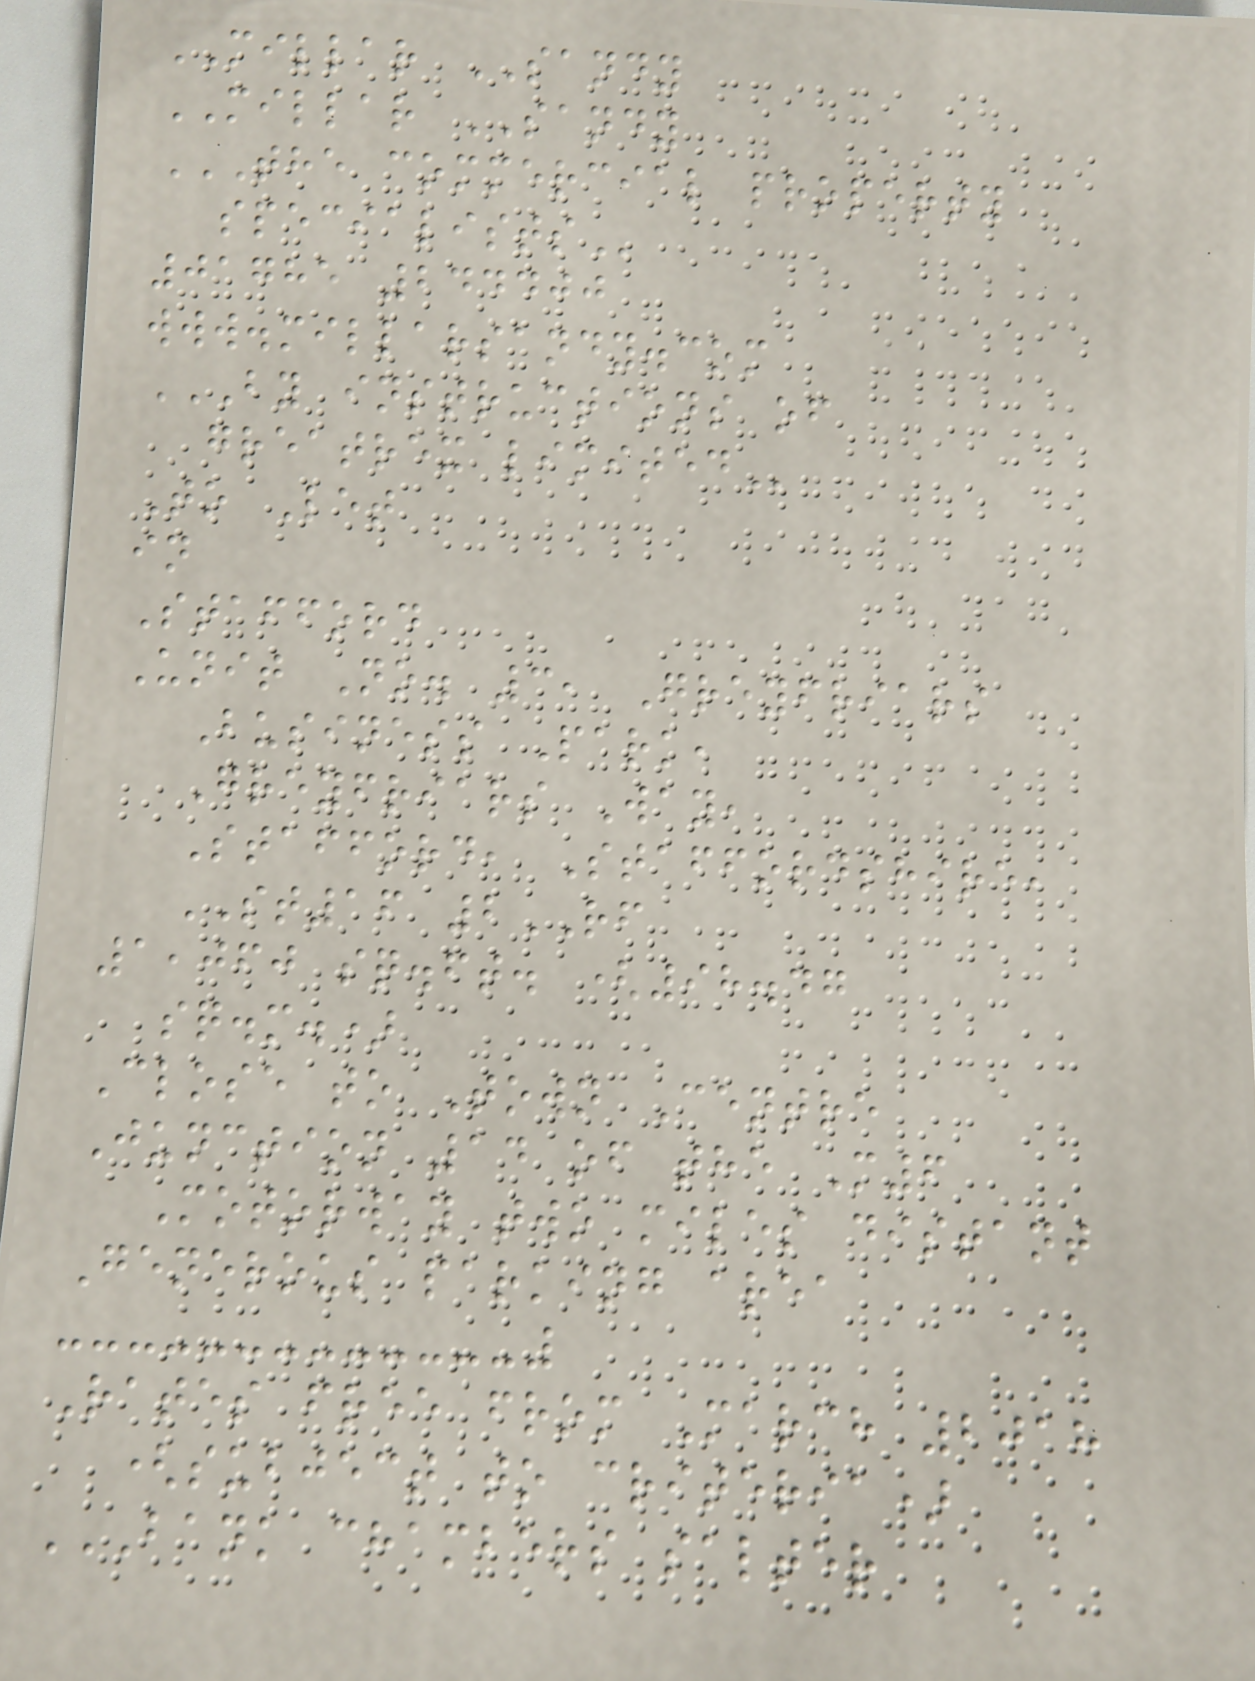MILLAR SANDY
MILLAR SANDY
THE COMMERCIAL PROPERTY
SPECIALISTS
01785 244400
www.millarsandy.com
BY INSTRUCTIONS OF
GREATREX LIMITED
To Let
in
Stafford
Unit No. 3, Greyfriars
Business Park,
Greyfriars Way,
Stafford, Staffordshire,
ST16 2RF
1,060 sq.ft. (98.47
sq.m.)
Close to Town Centre
Junction 14 of the M6
Motorway two miles distant
Generous parking area
Rates free from March 2018
(subject to criteria)
BANK CHAMBERS SALTER
